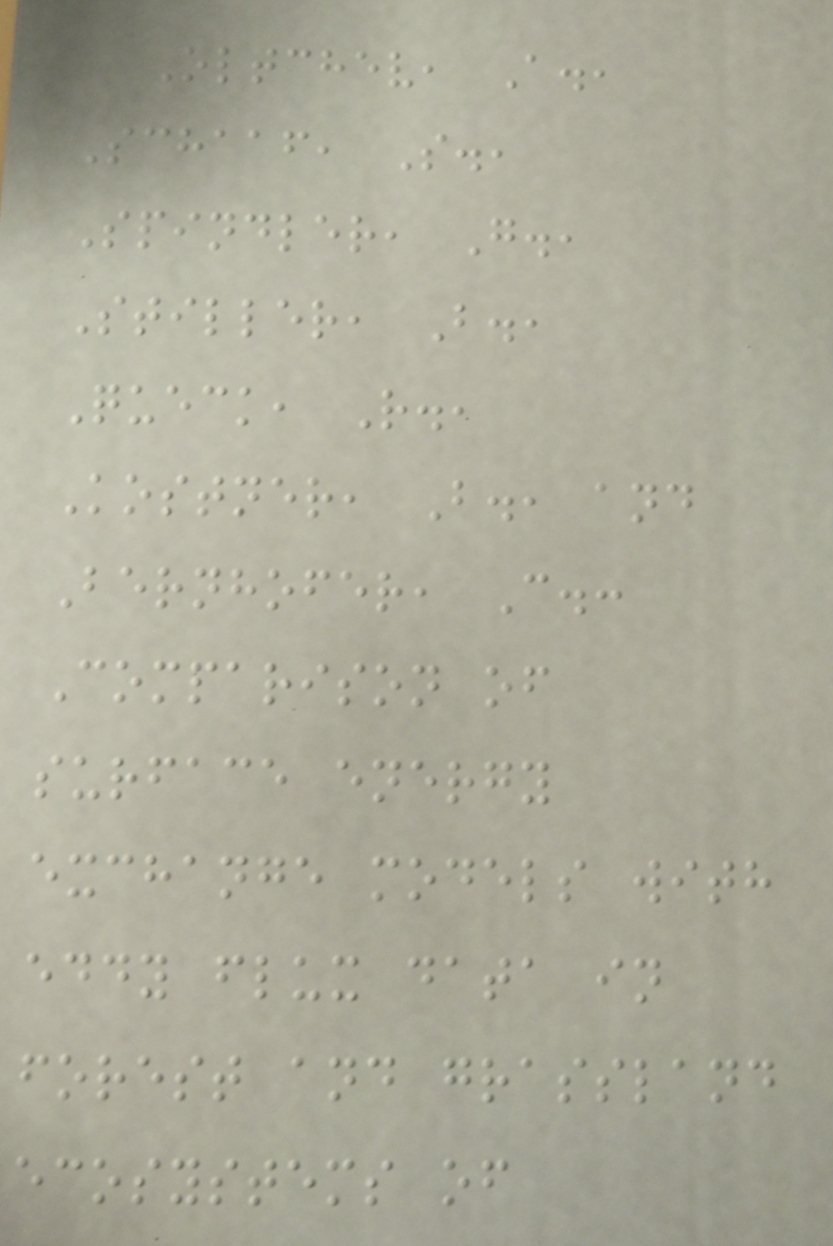Oltchev, A.,
Schaaf, S.,
Spindler, G.,
Stiller, B.,
Queck, R.,
Kostner, B., and
Bernhofer, C.:
Comparison of
surface energy
exchange models with
eddy flux data in
forest and grassland
ecosystems of
